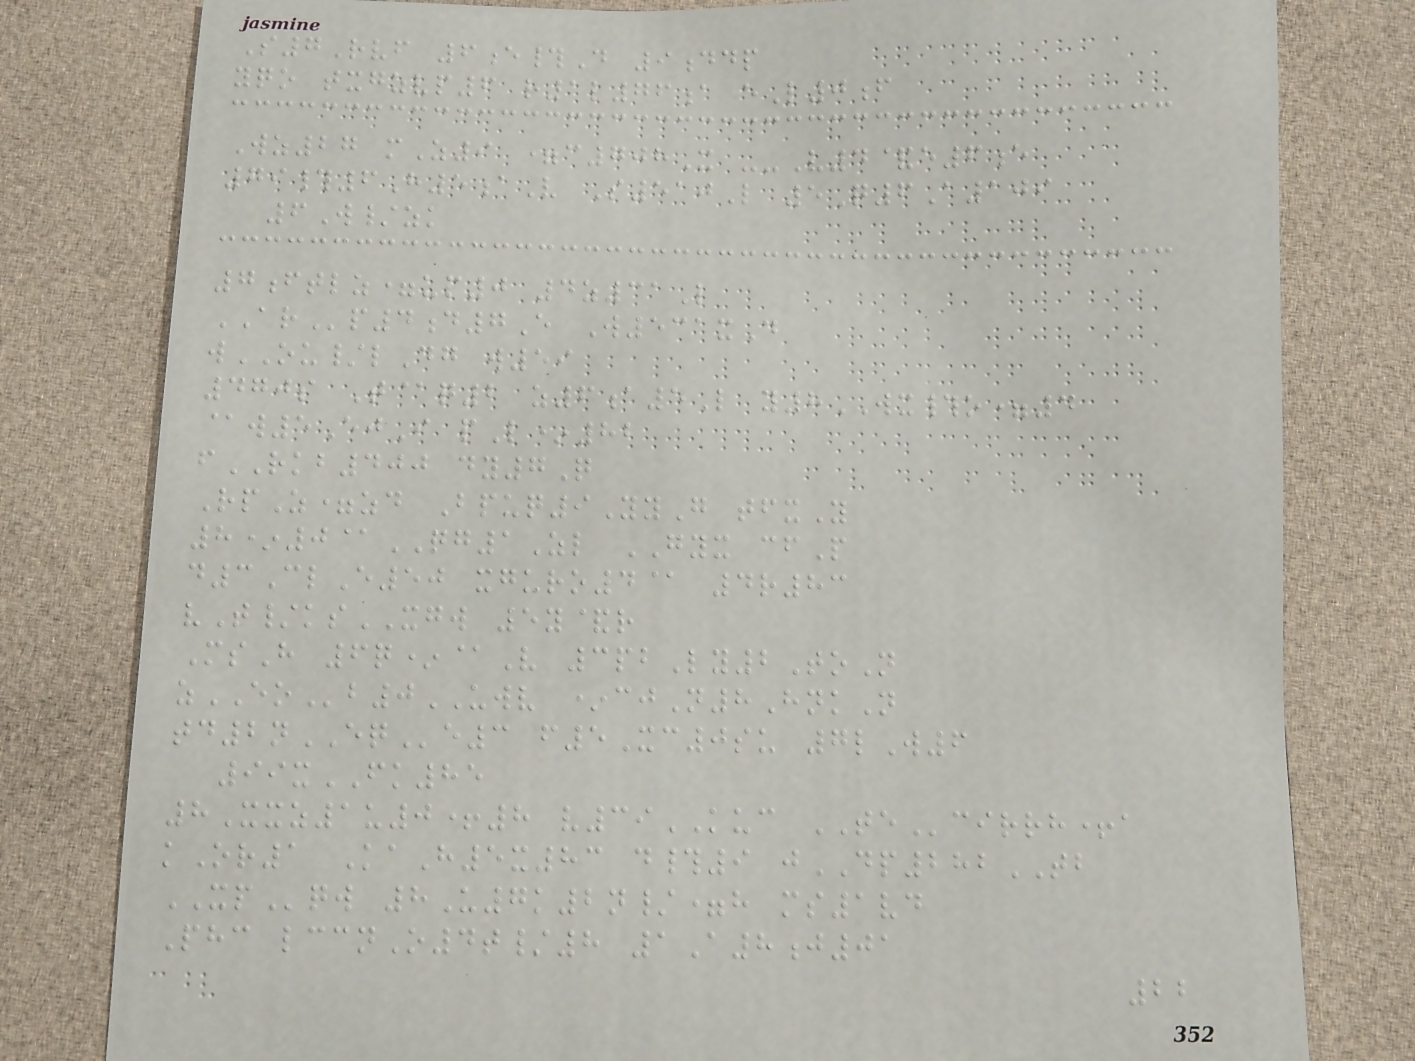S7Rvf 6e#D 9ddp
yqo txgzvp6 r1l76a eL0f
Wz27 mZ9 =c708X --V4&e6e
79#6H5aV S510L 5Q6A109
6W/zk
7ftlz=up0 4z31L
ARp4d7E W531xD
wOU/lDg w59
470s T@q2 z6a5L y8WX#o=4
@w5EjI pL*82
fRKB400 dy7Q
RpZ=zd Bpuq9YyG tfxY
8*0@QG1Zl GYX cfP
d3ClE50 xguro4@ 4r83
vT/ksXGW 5y&r
MsH 6q*@V 3pbLy2ToN
zEOb0UWV *cjN8HnkN
td2nEQe3 f5Xc0su 7lW6
99xFK85
8Xxz1u0+8 v39KUC TEcirrh+a
kOr1 KaH5x83 d#9 jDP282TB
XPqw 8U7k2n/=h ms1vd
Phc lccnO4t/8 1A8j01
22
